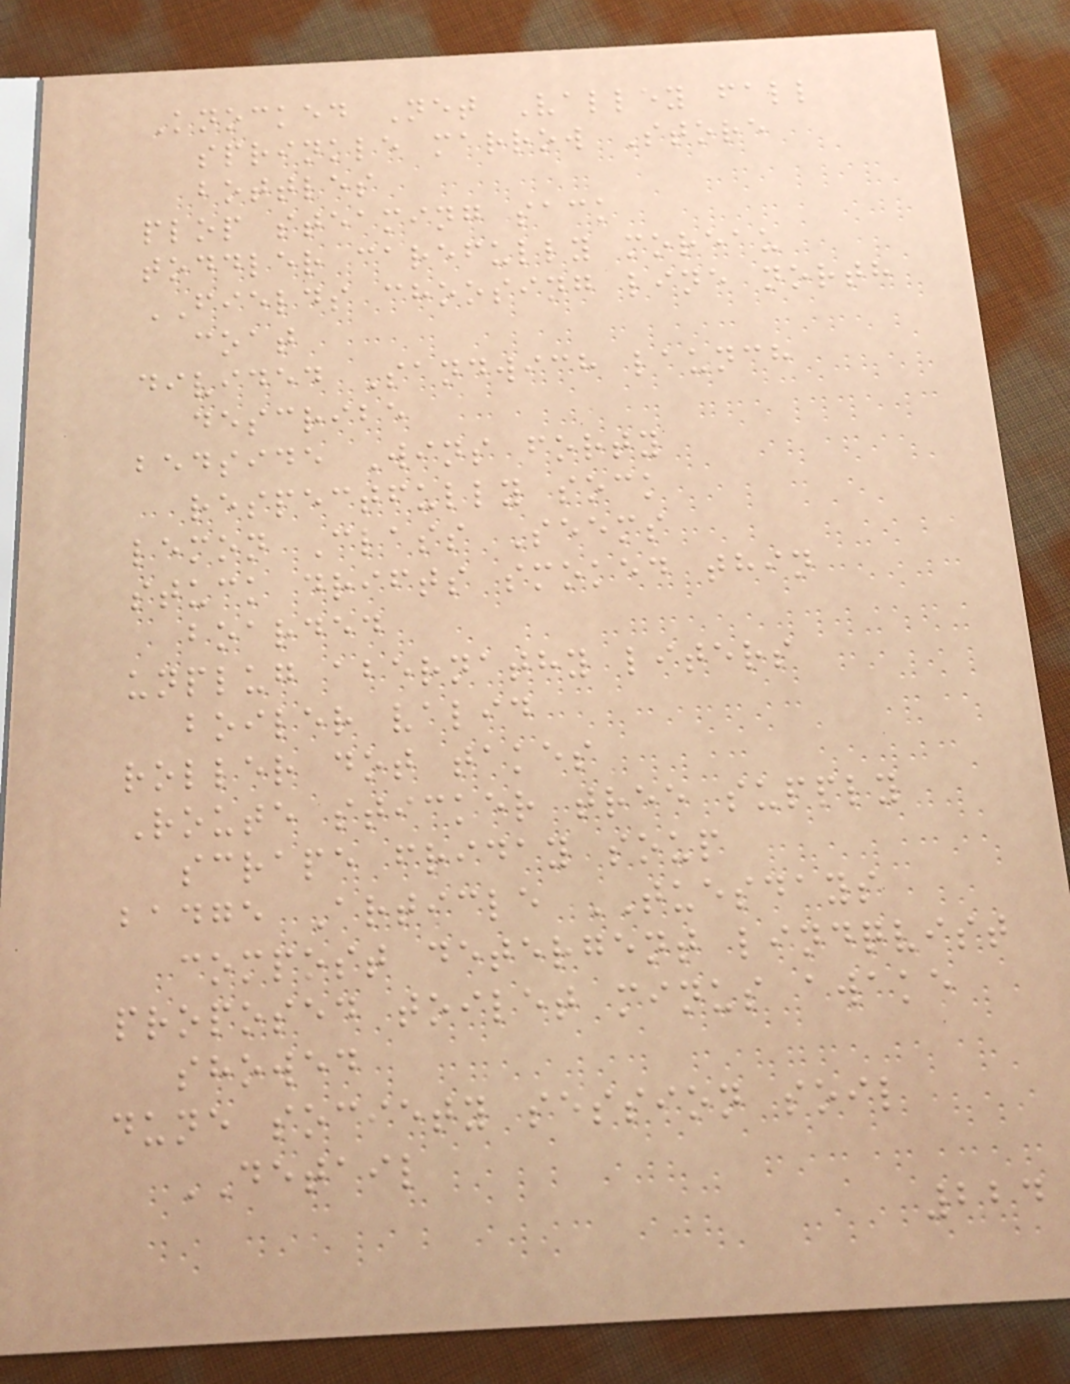Knocked Net Valley fall
sprinkle marrow Store
bottles
plop steaming sack
toddler carefully moreau
FIELDS choosing line north
coat
divided Sandwich launch
describe
bedside Wins forty
respectfully sock
lemon Class Seems
stuck drifts smoked thin
boarded
unplug abernathy liters
boiler valid
roller dot takes
Route sticker tree supply
scrape friday soup
badge Article TUESDAYS
compost detergent lindqvist
proposed toilet minus awake
showed
dune society session soil
DETAIL
224
